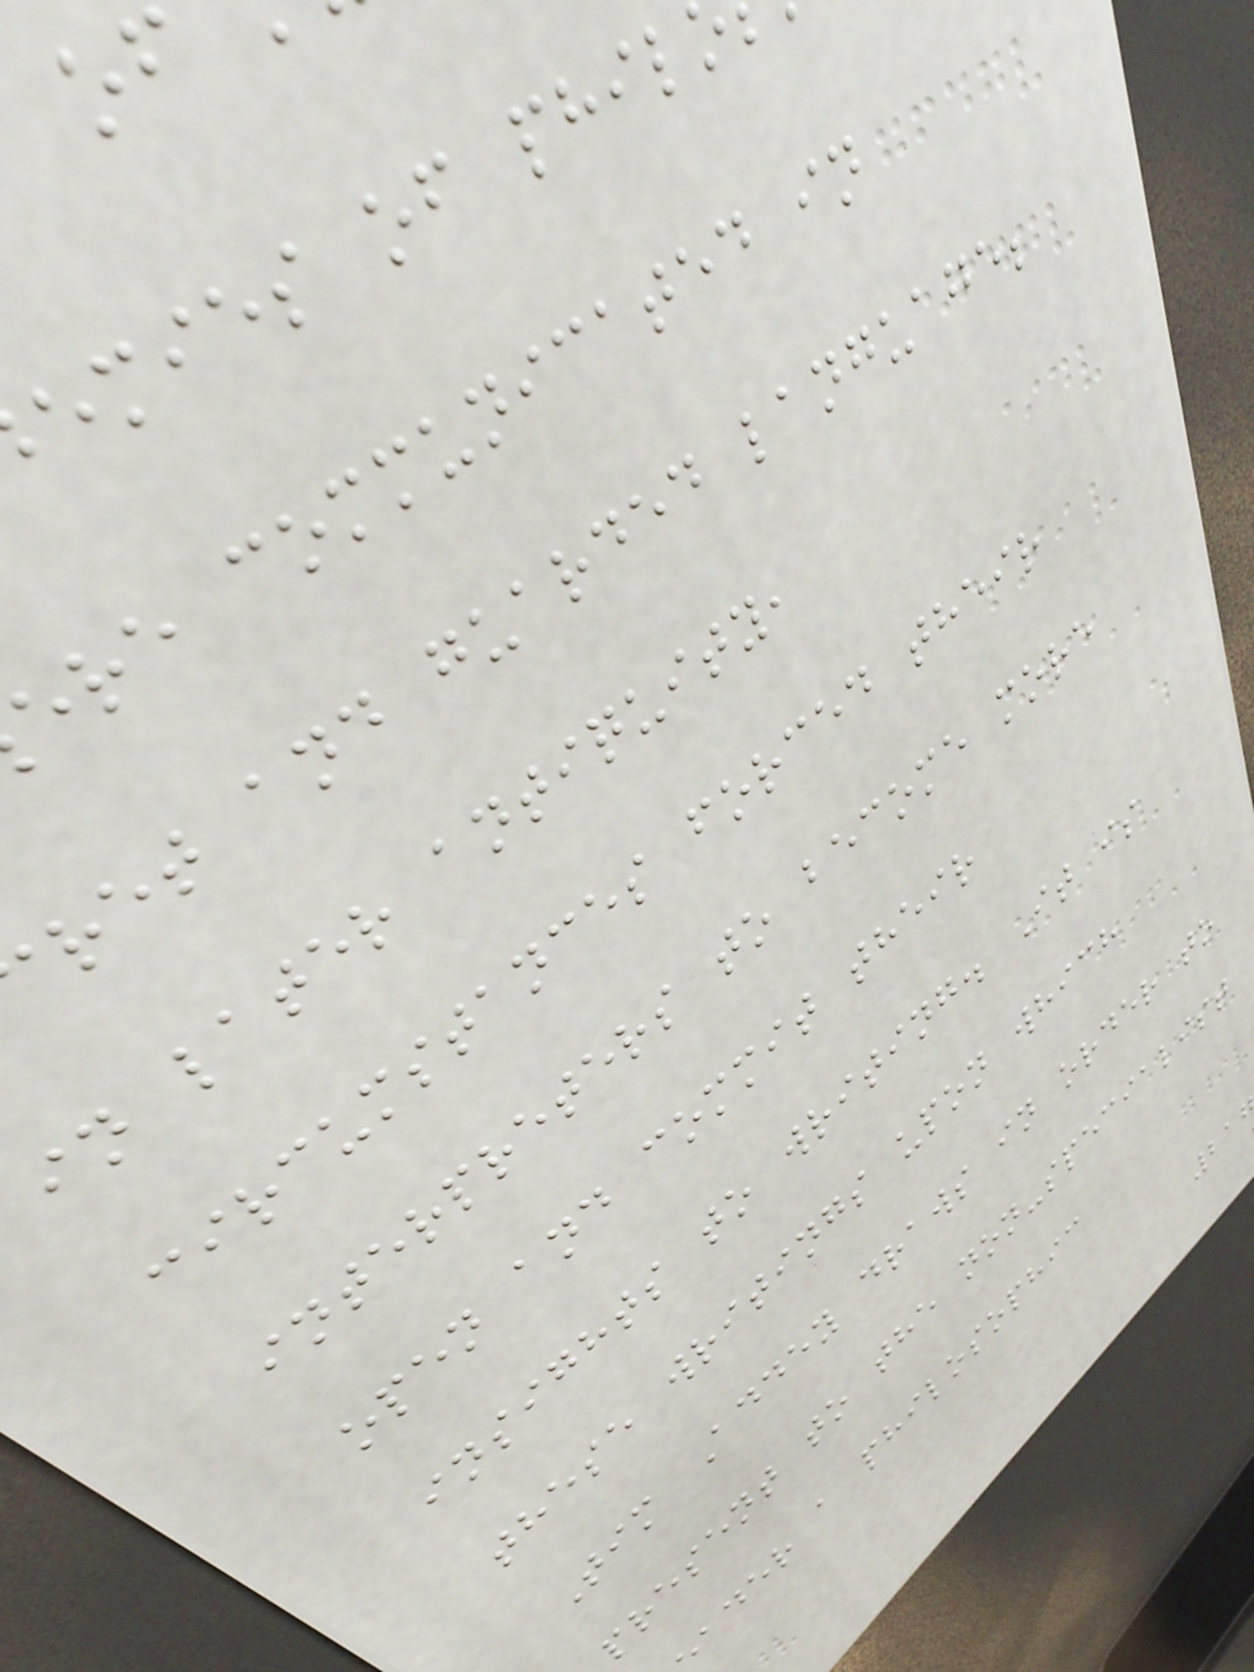emies of phil
ere communicated in
ret and guarded language;
in later antiquity,
circumstances forced their
interpreters to become more
open and commit their
insights to writing. It is
these writings upon which
Tim Addey draws in order to
present to the non-specialist
ader a philosophic
